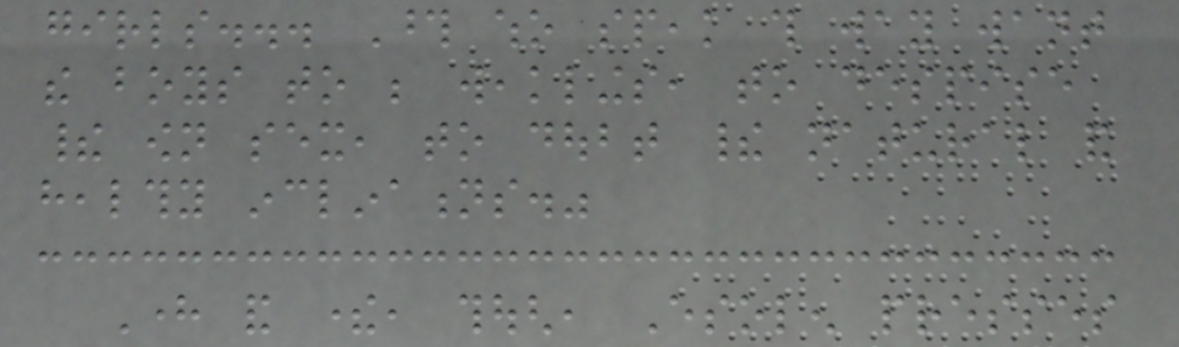girls... Those who speak this way want
the boys to be weaklings, to despise
their own sex, to doubt their natural and
healthy inclinations."
Here and there, though, Esolen presses
